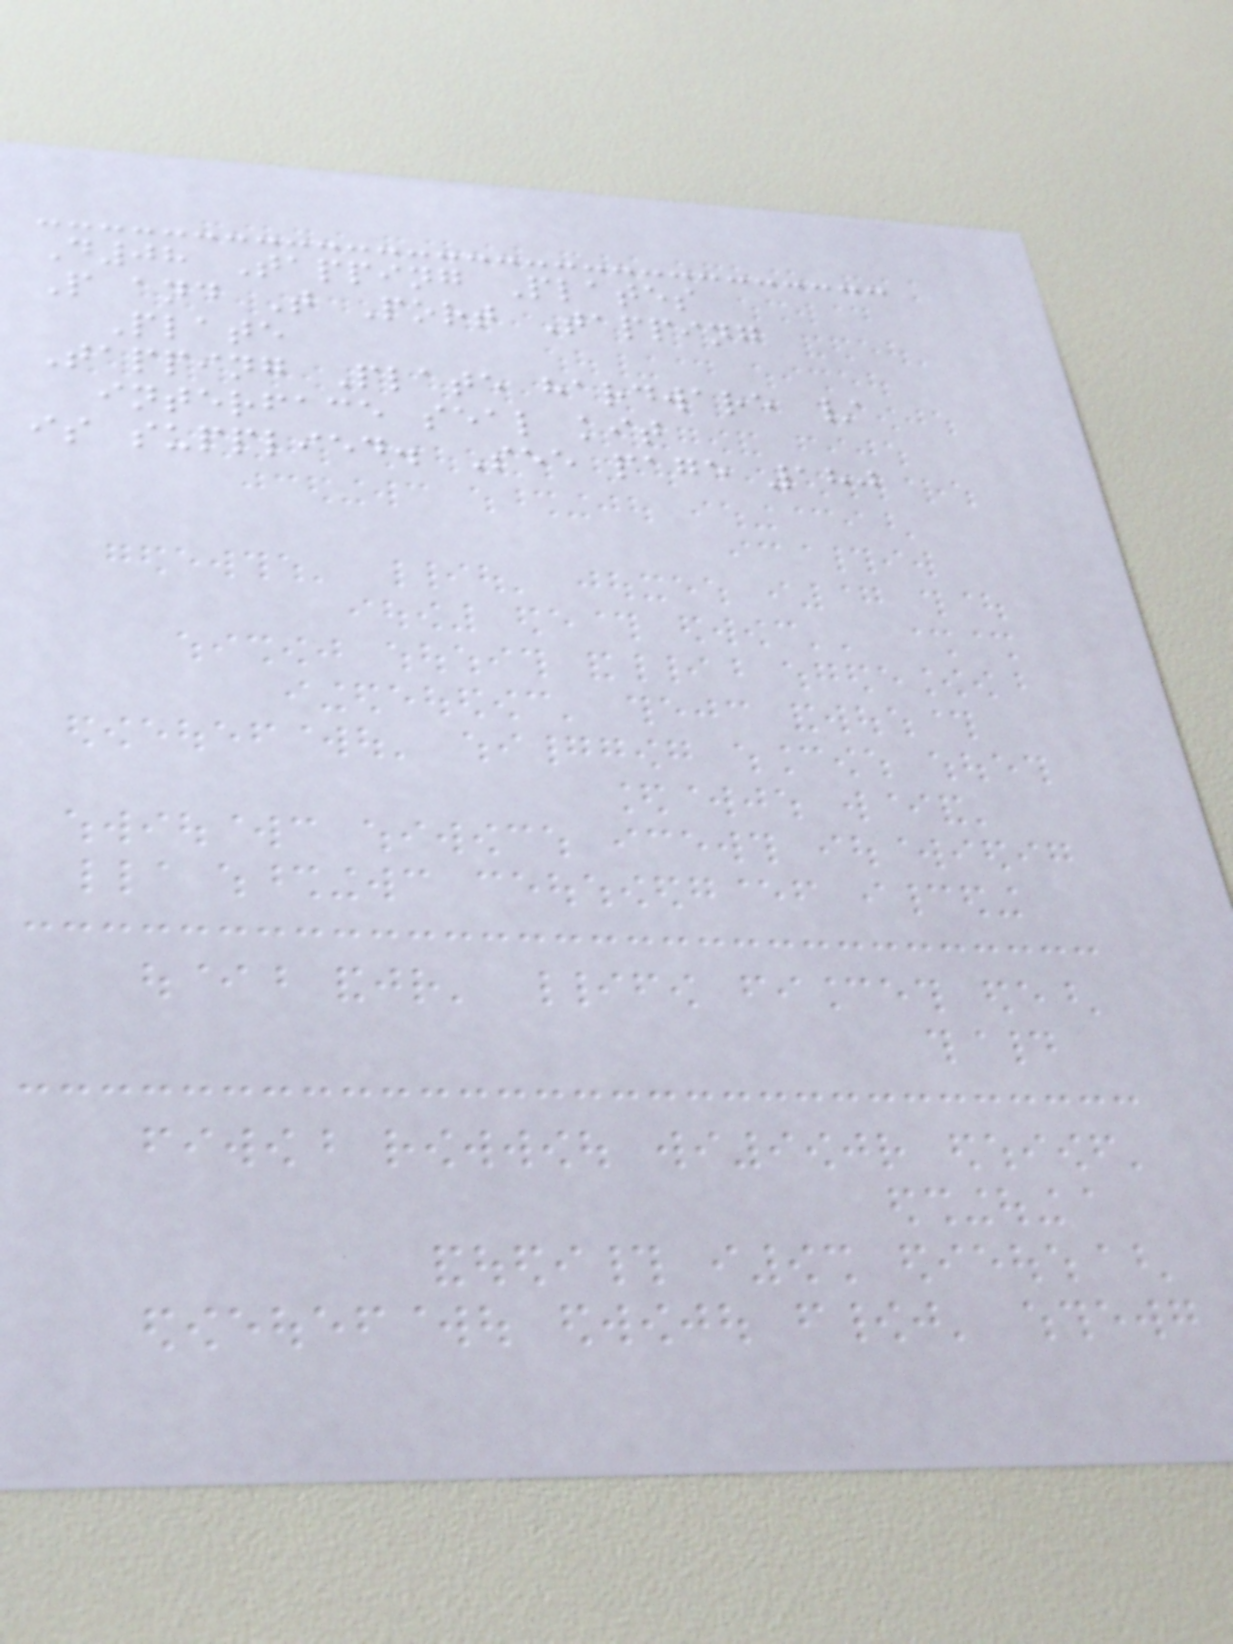D08 Tapping Plates
P and T Port Tapping
Plate
Tapping Plate hardware /
interface seal kit
is supplied. See page 180
